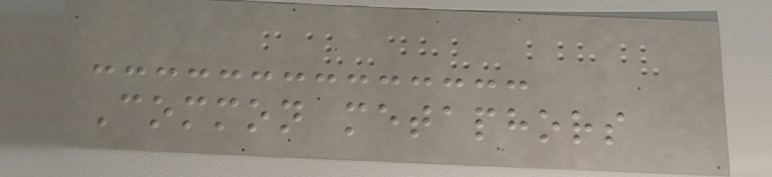Common metaphors
